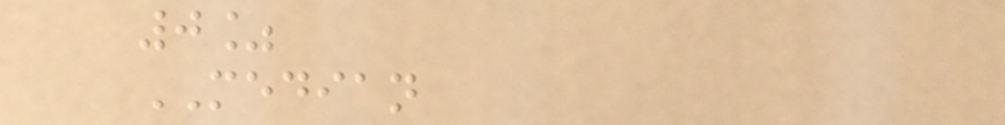0%
MEDIAN
